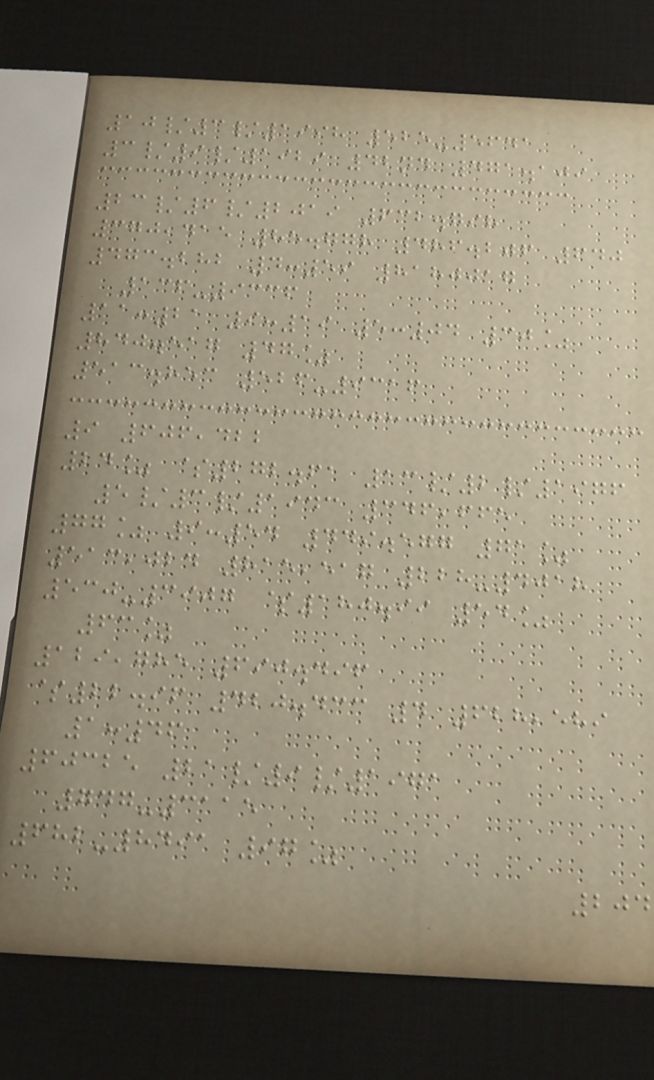10/3/1998 525-5641
3/9/1929 42nd 471.109
23/6/2019 632.798
370,415 85.778 486.206 640
473.282 4:59 8180017
136-9336
11:21 9:19 5:04 30%
840.517 47%
513.853 526-9316
9 606,422
24% $272.61 13/2/1976
5/3/1943 346,665
77% 9:54 449.577 71%
513,024 815,517 228-4018
530-3907 $180.99 54%
63%
129,785 690.496
$22.96 420.433 4 628,589
1:46
60325 21/9/1971
747-3115
682-8491 97%
204
